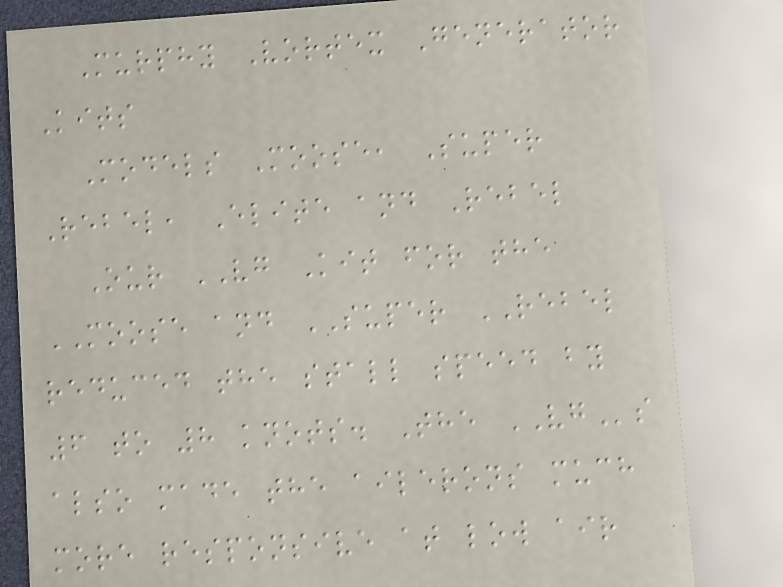Murphy Vortex Generator
Kits
Models Moose, Super
Rebel, Elite and Rebel
Our VG Kit for the
MOOSE and SUPER REBEL
reduced the stall speed by
6 to 8 knots. The VGs
also made the ailerons much
more responsive at low air
